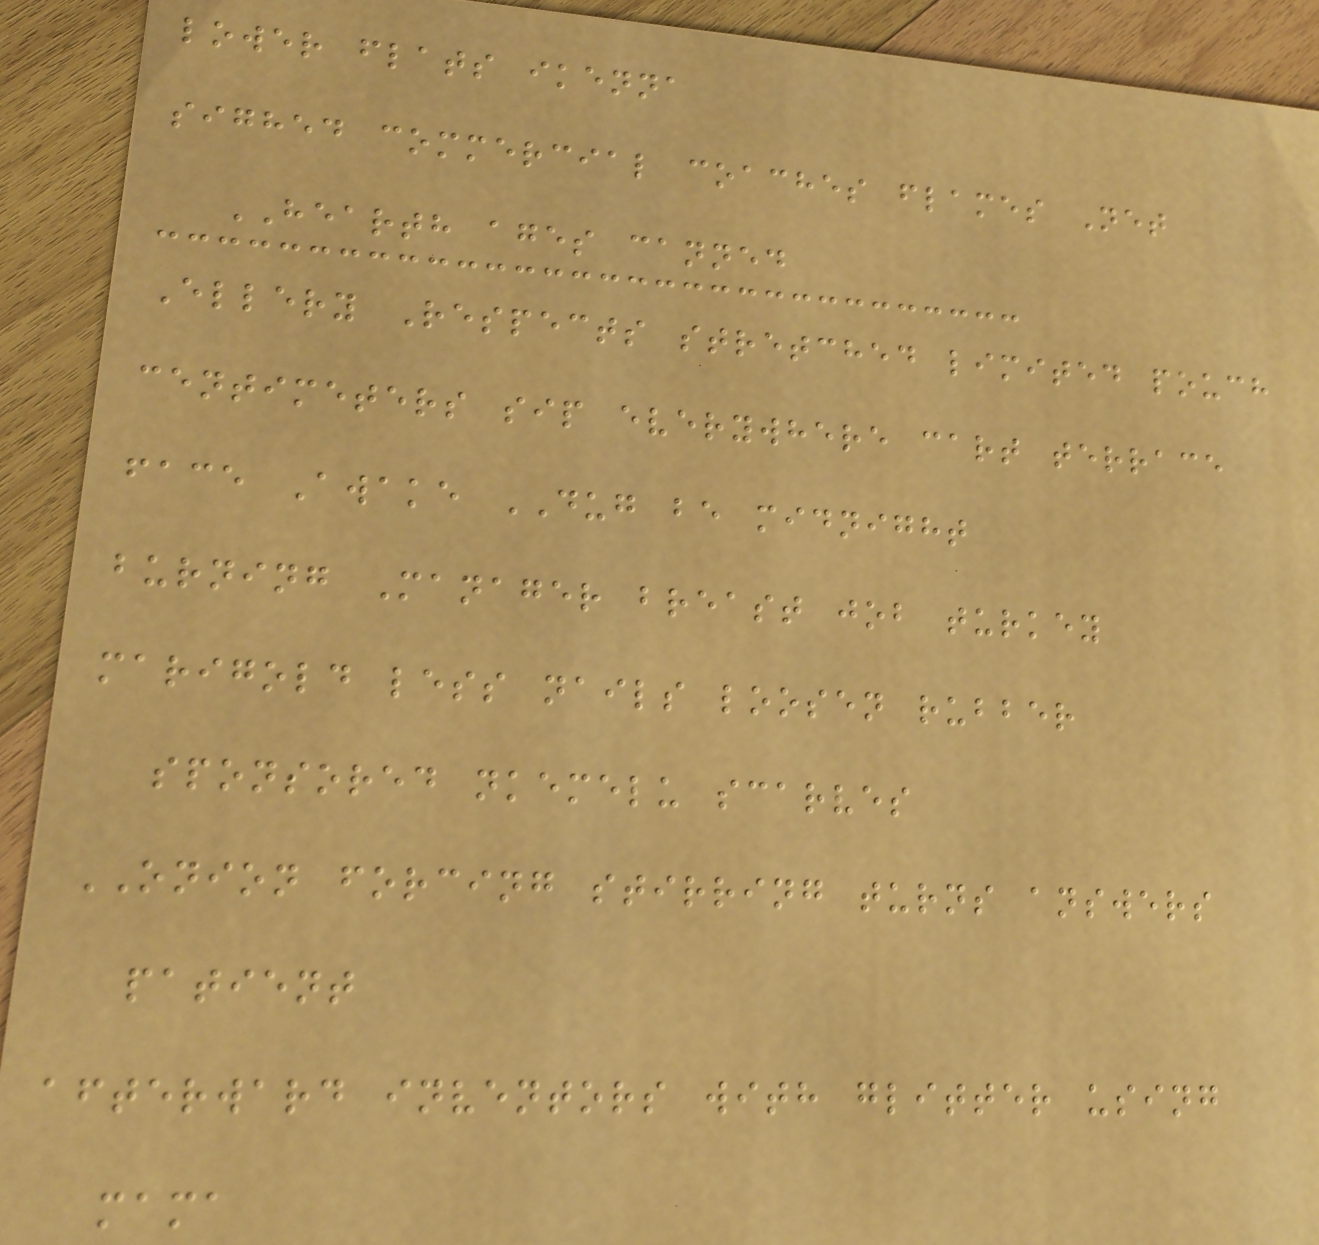lower flats ikenna
sighed commercial coaches flames Net
HEARTH ages canned
Ellery Respects stretched limited pouch
centimeters sip everywhere cart terrace
face Awake DUG be midnight
burning Manager breast job turkey
marigold less nails loosen rubber
sponsored nkemelu scarves
ONION forcing stirring turns answers
patient
afterward inventors with glitter using
mama
